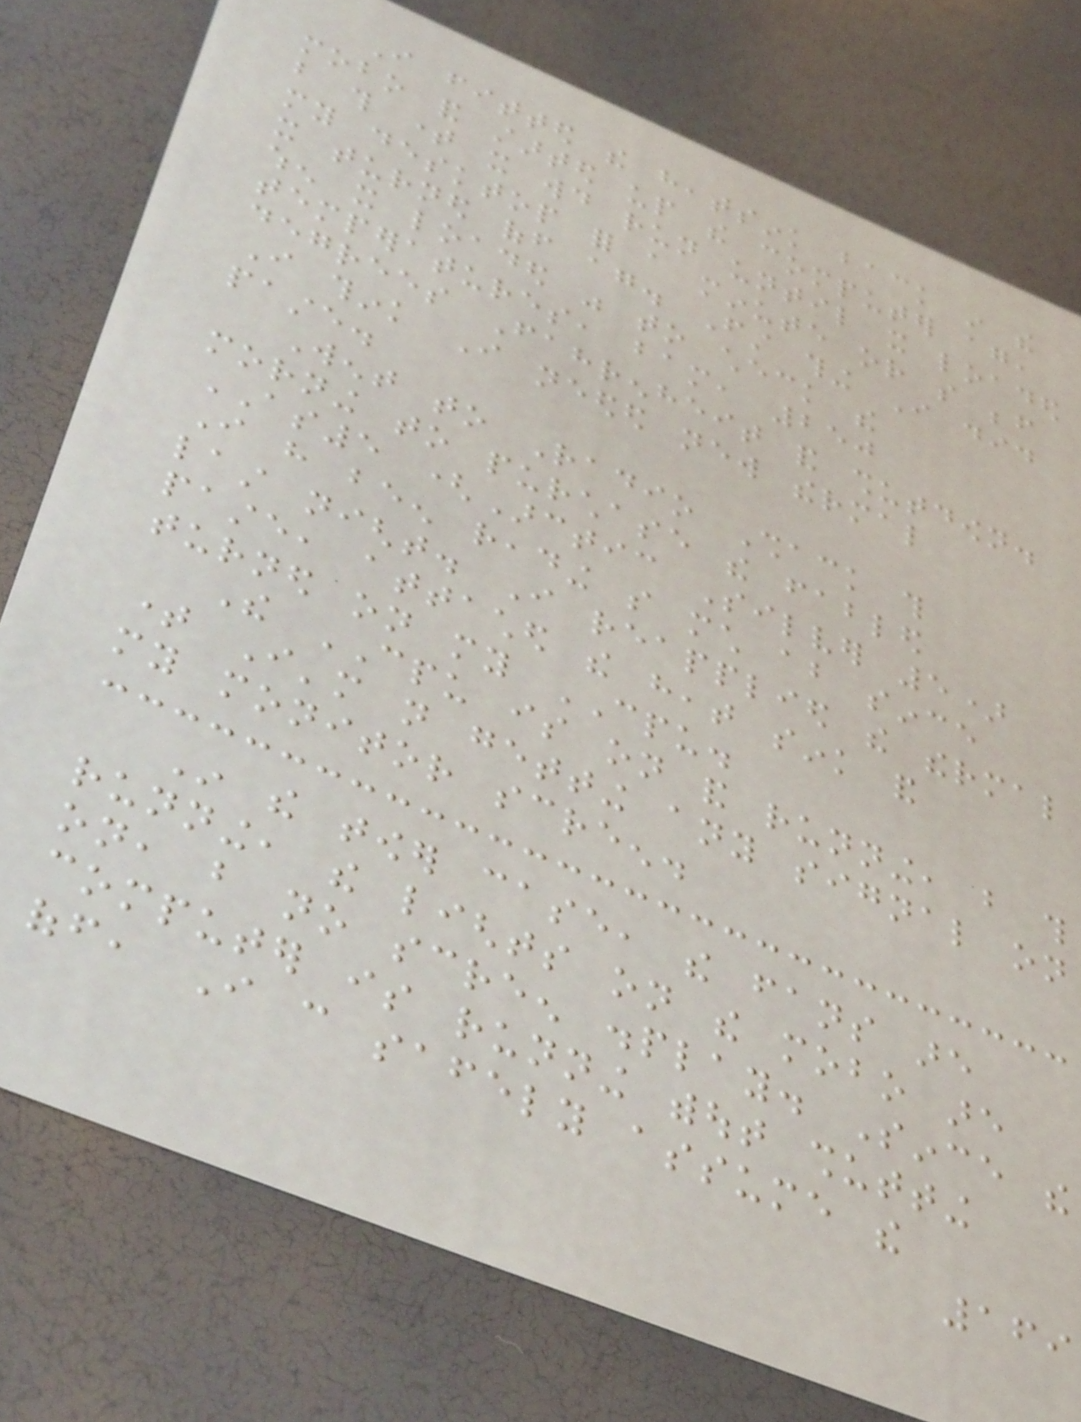I fitted the heatsink back in the
mobo and started up the computer again,
but this time it would run until it loaded
my desktop for a minute or so before
it turned off again. First thing I did
when it loaded was to check the
temperatures, bam, 250
degrees Fahrenheit and shutdown.
I think I needed new thermal
paste.
Went to Radio Shack this
morning to purchase the fabled
AS5 (Arctic Silver 5)
I have been reading so much about since
last night. I reapplied the thermal
paste, attached the heat sink and
turned on my CPU.
The CPU is on and running, but this
time I'm not getting any signal on
my monitor screen.
In the tower case, the fans are
running, the lights on the mobo are
on, but no screen display. Since the
computer is running without shutting
off, I can safely assume the
169
